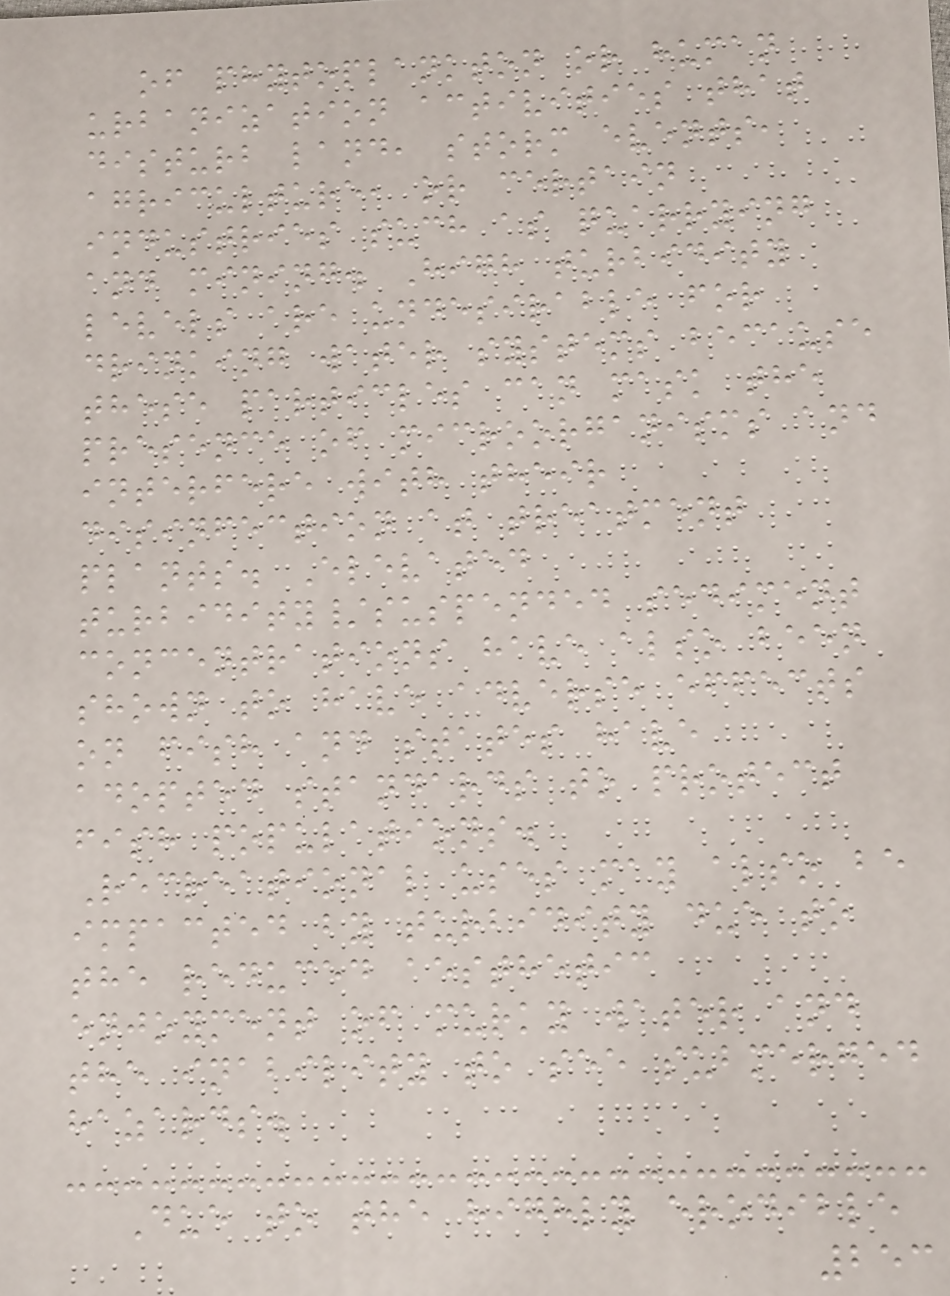of phytoplankton or human
urbanization activities that
disturb land, storm events,
agriculture, or certain
industries such as quarrying
and mining. High turbidity
levels are undesirable for
drinking water systems because
these particles can mask the
presence of microorganisms and
interfere with their
disinfection at treatment
plants. Elevated
turbidity/suspended sediment
concentrations have also been
shown to have adverse effects
on fish and states have
adopted standards to protect
fish populations.
Recreational uses may also be
impacted by turbidity due to
the reduced aesthetic
enjoyment of murky water and
the inability to see submerged
hazards.
Due to the highly erodible
253
